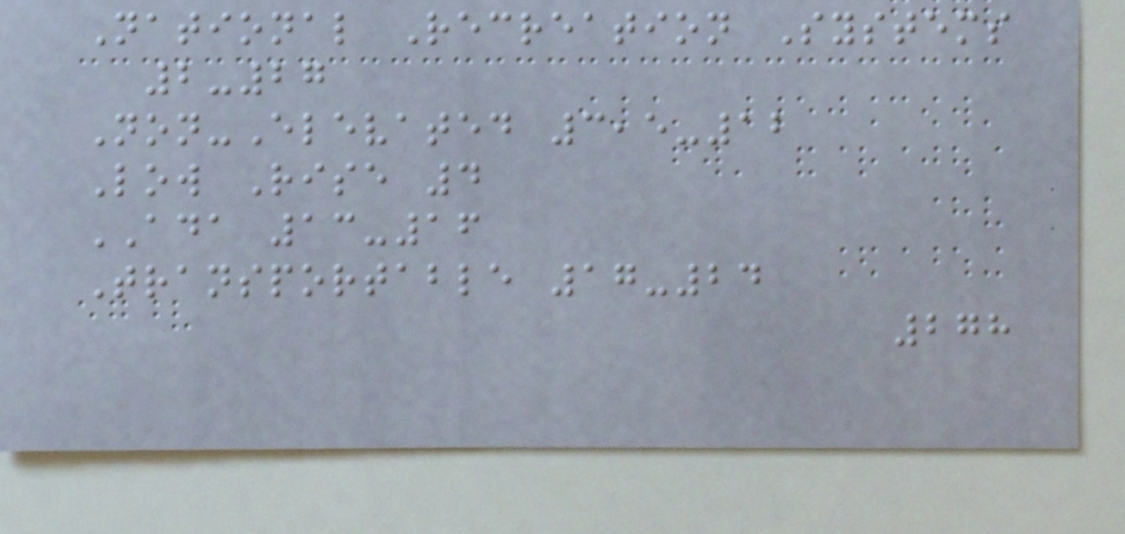National Recreation Systems
2-27
Non-Elevated 3,5-12
Low Rise 4
ADA 13-16
Transportable 17-24
278
